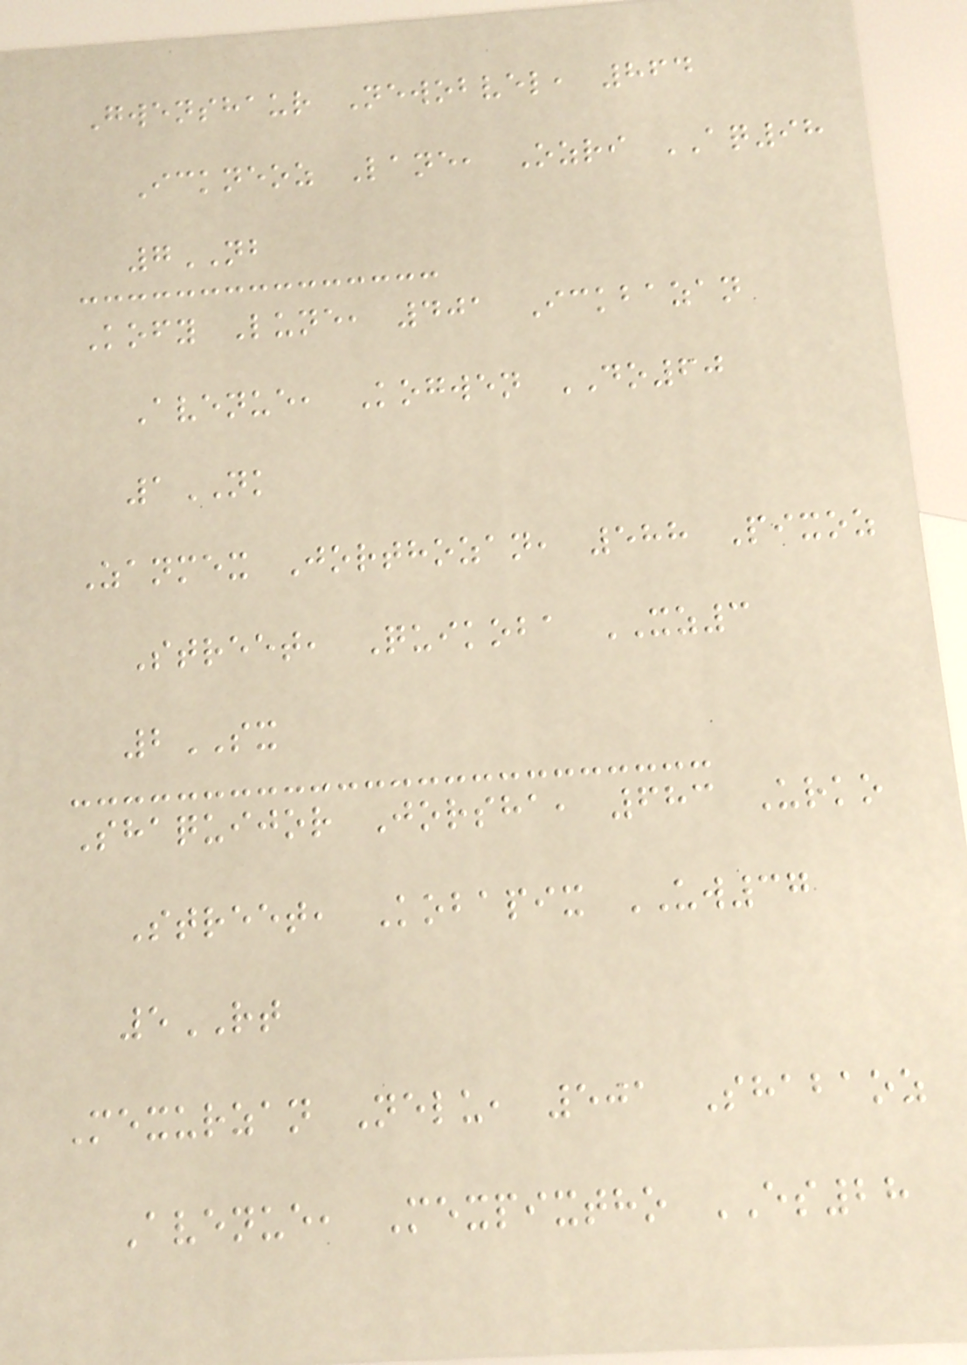Gwenshaur Newobvel, 864
Ickneoz Lane, Ozri AQ98
7NB
Kofy Lune, 401 Ickbazan
Avenue, Kogwen DO60
1NK
Zanmex Jorthozan, 588 Pixoz
Street, Quikoba XZ3
2SX
Shaquijor Jorsha, 683 Urko
Street, Kobapix UW37
5RT
Mexurzan Nelu, 501 Shabaoz
Avenue, Mexpixtho ES28
